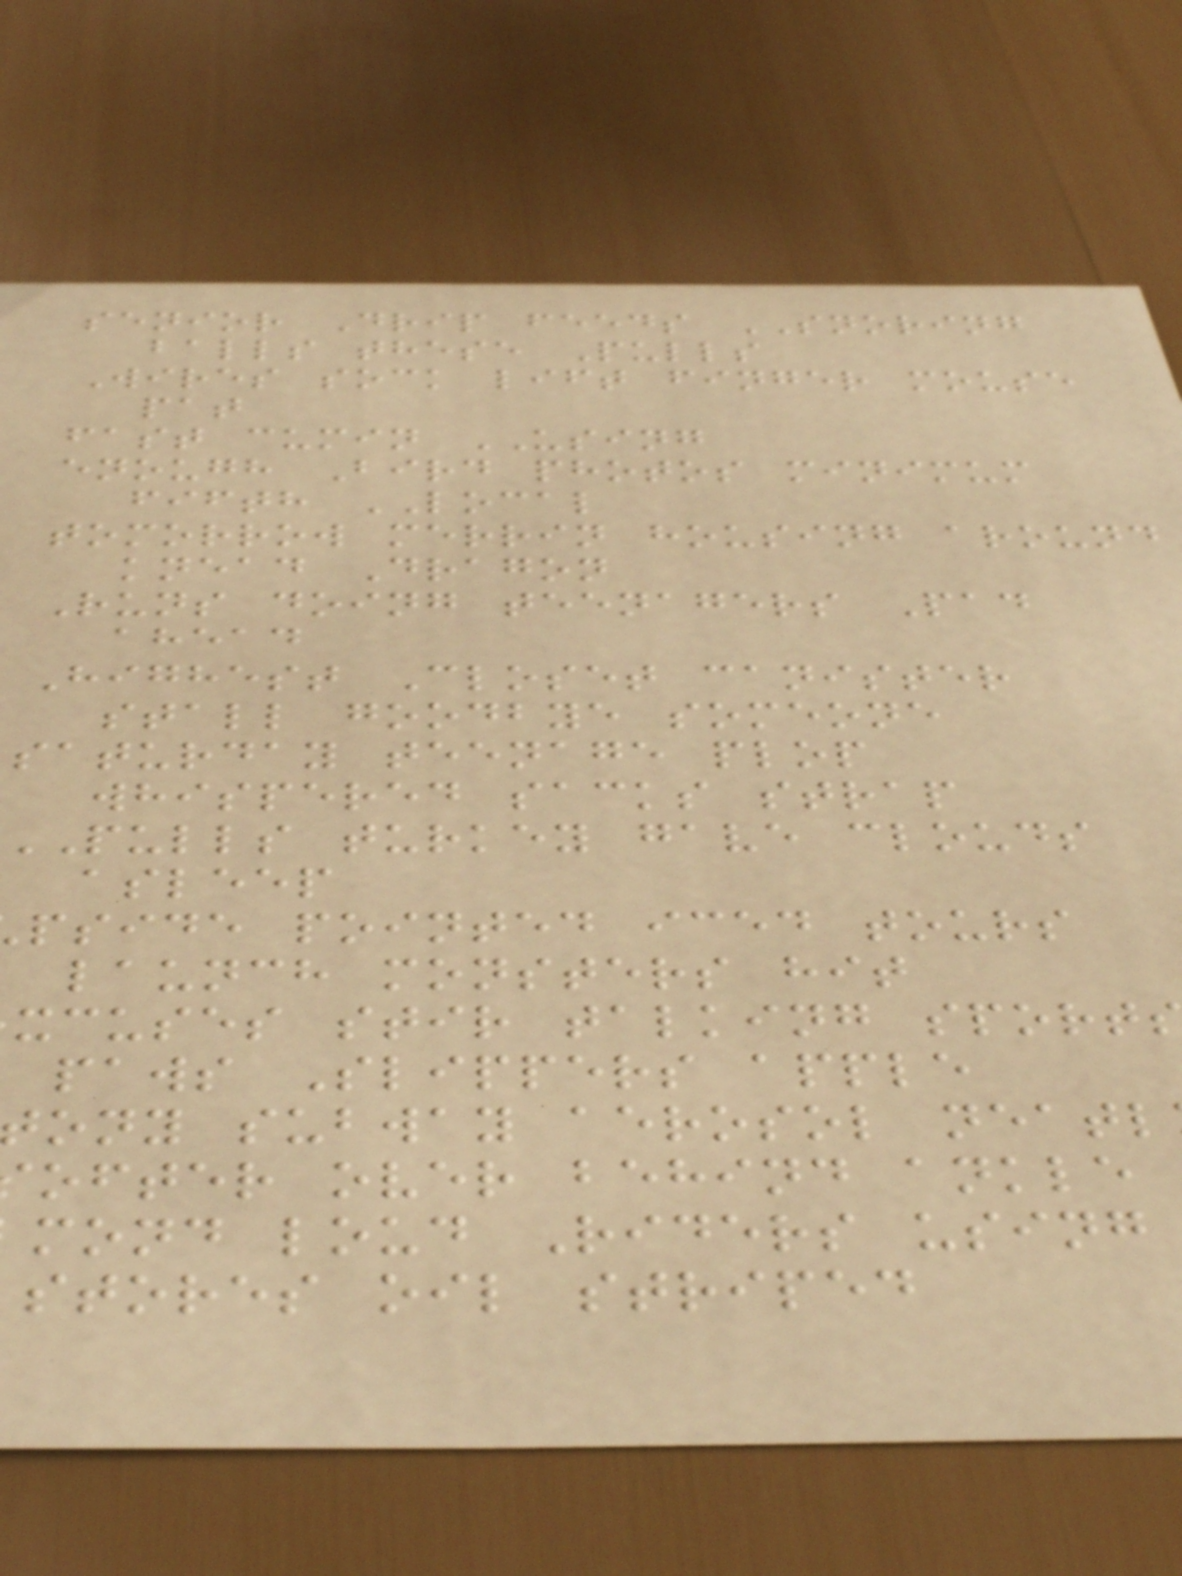senior Drip feeds SNORING
balls these Pulls
Wires sock lift finger mouse
pat
fast cumin USING
enough Bird photos minimum
fifth LOCAL
tomorrow merrin housing around
knead Dragon
Runs doing teenagers Pad
ahead
Highest Closet canister
stall goodbye someone
saturday teenage plop
whispered sacks strap
pulls turkey gave clouds
asleep
pside pointed iced tours
launch monsters hit
xcuses stir talking sport
paws Slippers apple
ony subway aerosol neatl
ofter over behind ankle
mond loud Riders using
stores oil striped
